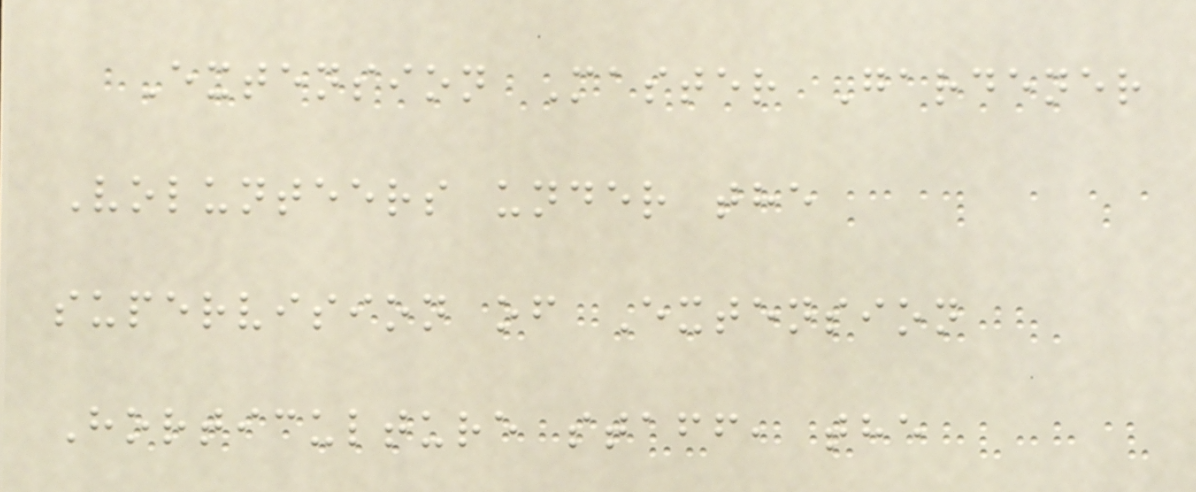Extension Master Gardener
Volunteers under the
supervision of Extension
Horticulture staff, the
